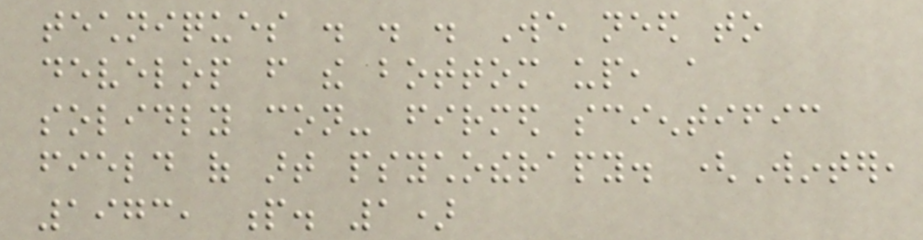techniques . . . We need to
develop from the bottom up, a
solidly con- firmed scientific
field of art psychotherapy. (Winter,
1973, p. 1)
